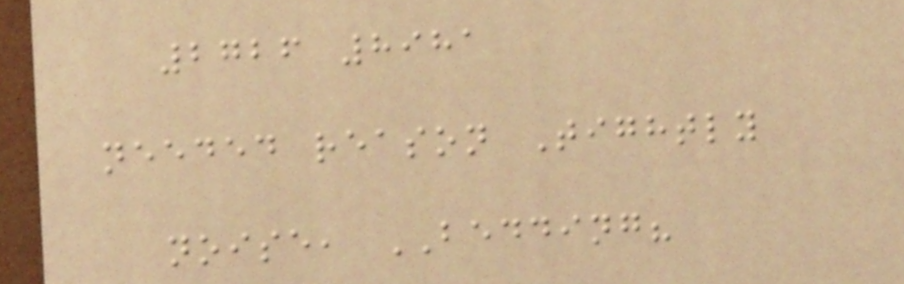2726 8981
needed reason Tightly
noise, BEDDING?
